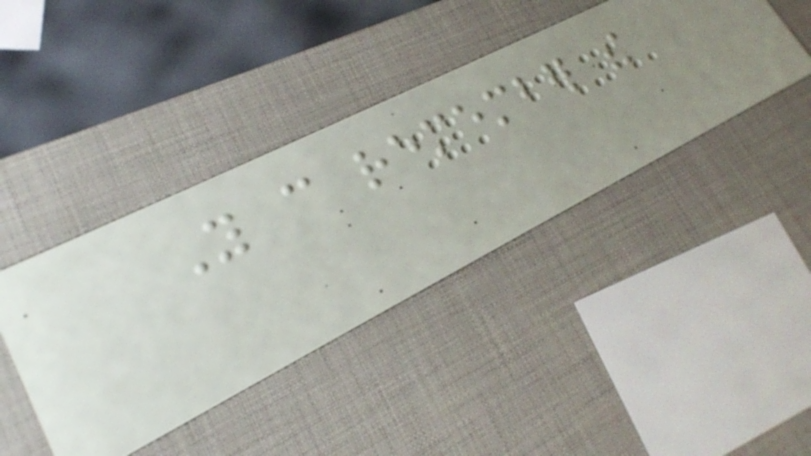You can remember the
